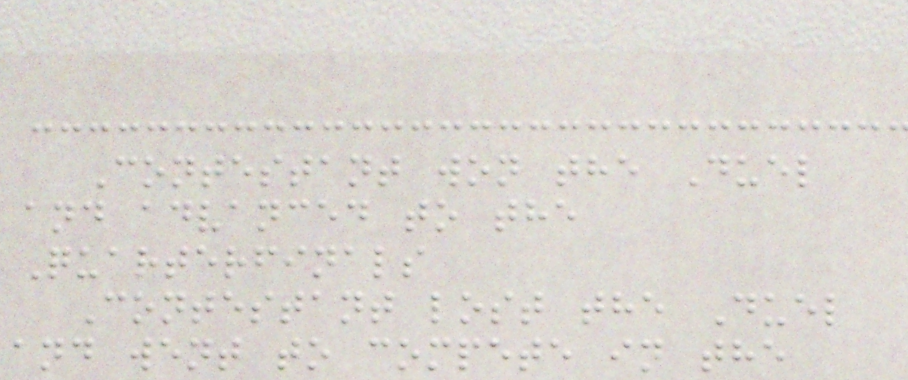Contestant won the Duel
and advanced to the
Quarterfinals
Contestant lost the Duel
and went to compete in the
